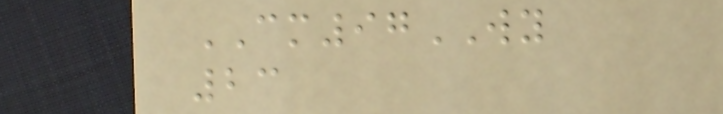CM97WY
23
